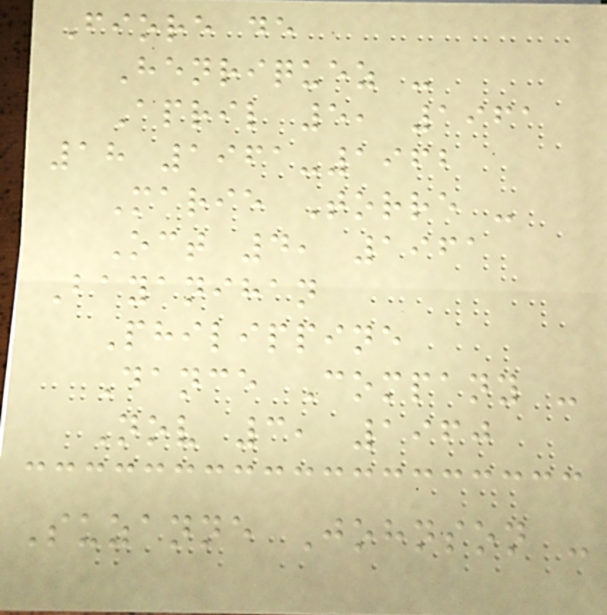Fiore de
Henriquez -
April 5, 1961
18 1961-1962
Marie Torre -
Oct 4, 1961
Bayanihan
Philippine
Dance Company -
Nov 3, 1960
Suzanne Johnson -
